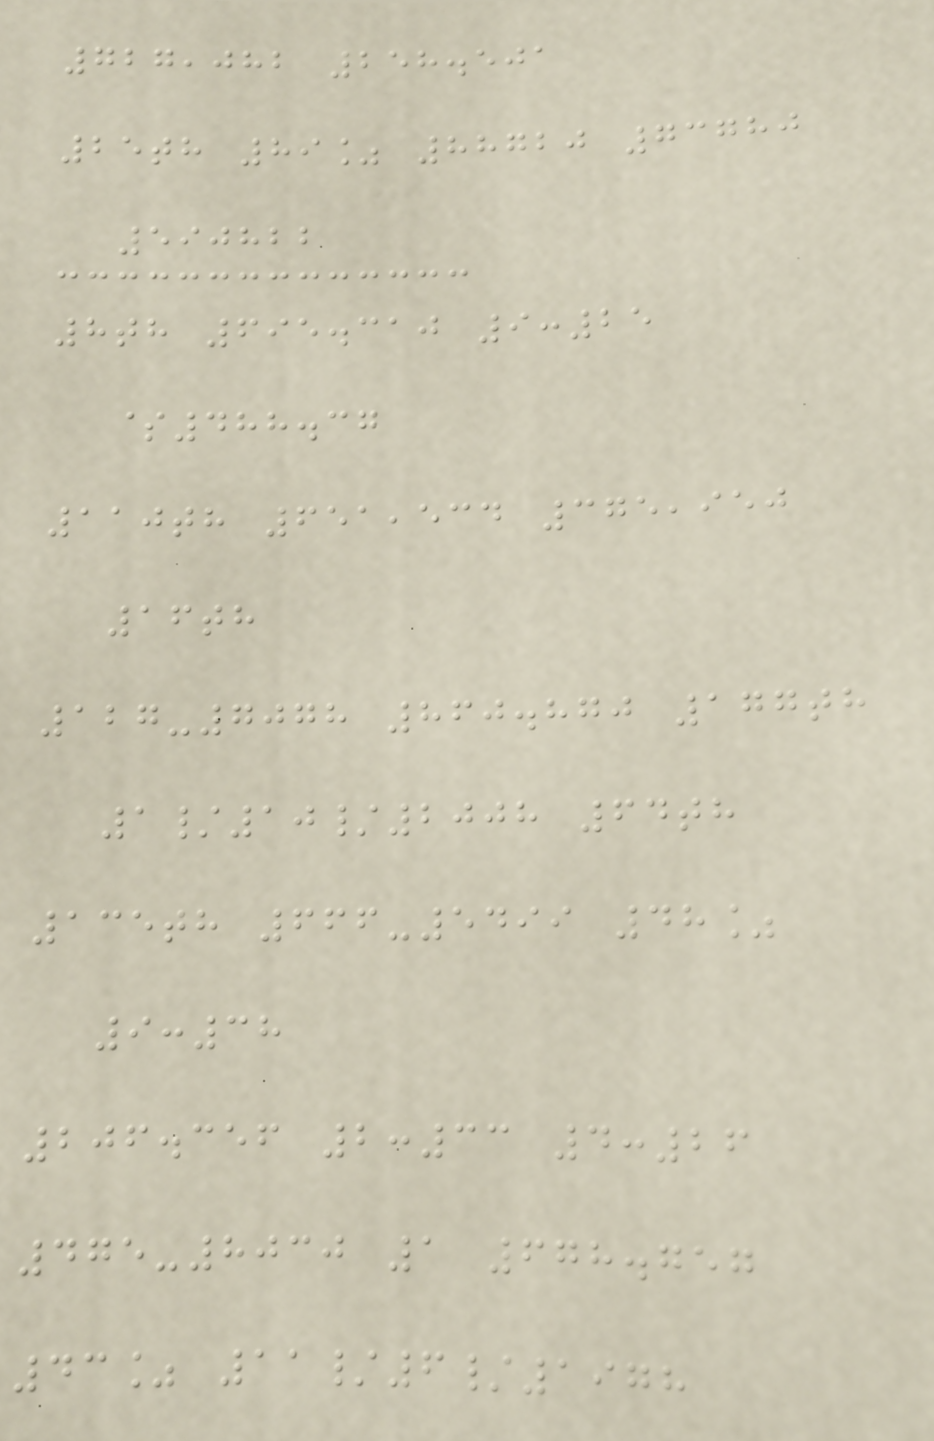727,082 258.501
25th 89% 88720 73780
590822
8th 695.310 9:25
$488.37
110th 651,534 375,950
16th
127-7078 860.870 177th
1/10/2008 64th
135th 666-5499 48%
9:38
206.356 2:33 4:26
475-8030 1 678.757
43% 11/6/1978
